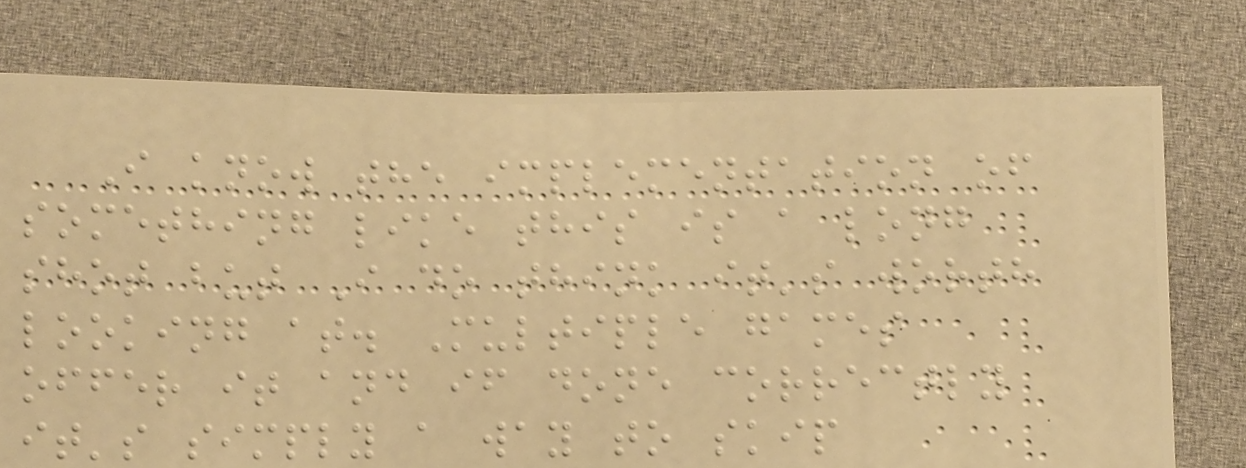I know the implementation of
something like this is a long
shot but I do think it's worth
looking at. Multiple games
offer it and if done correctly
it's simply a way to skip
